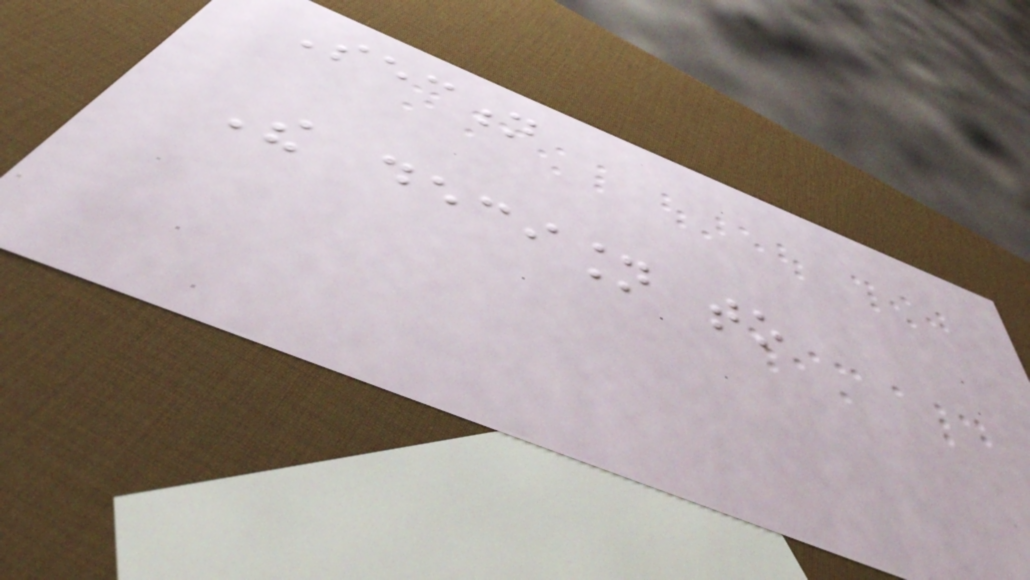Section
The decision to
